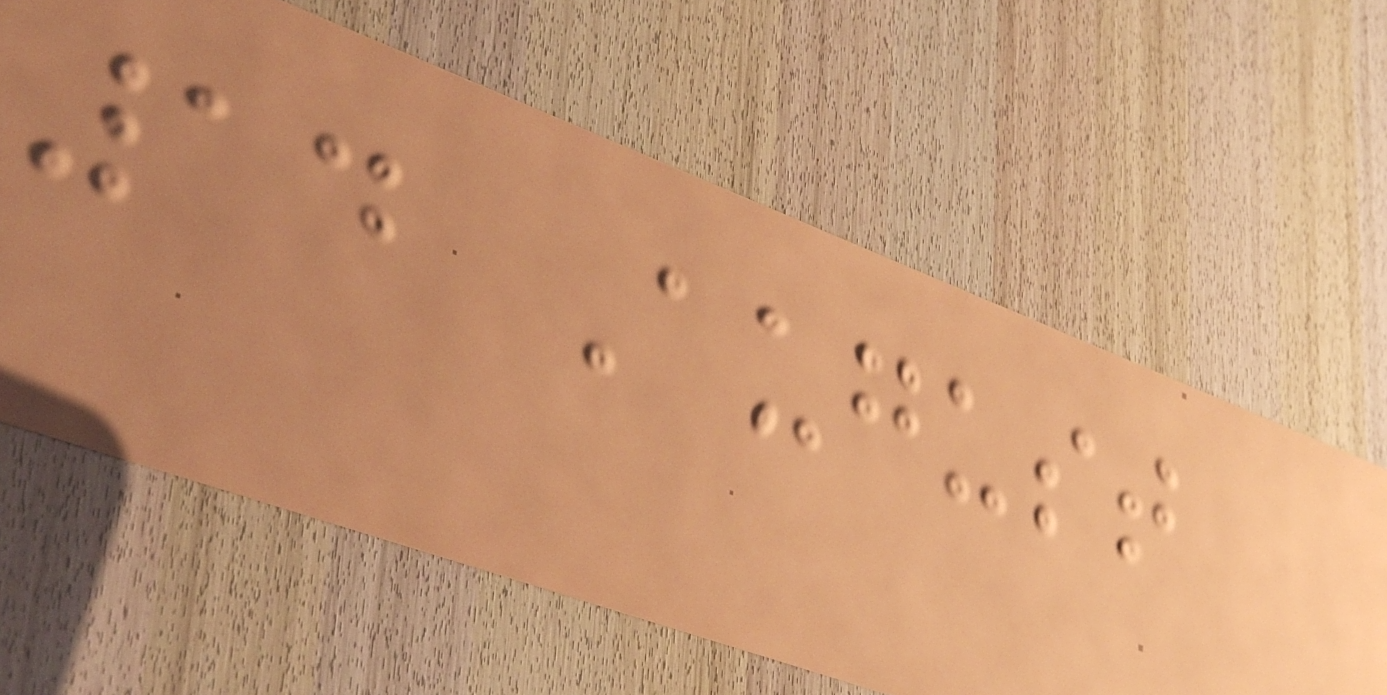14 August
